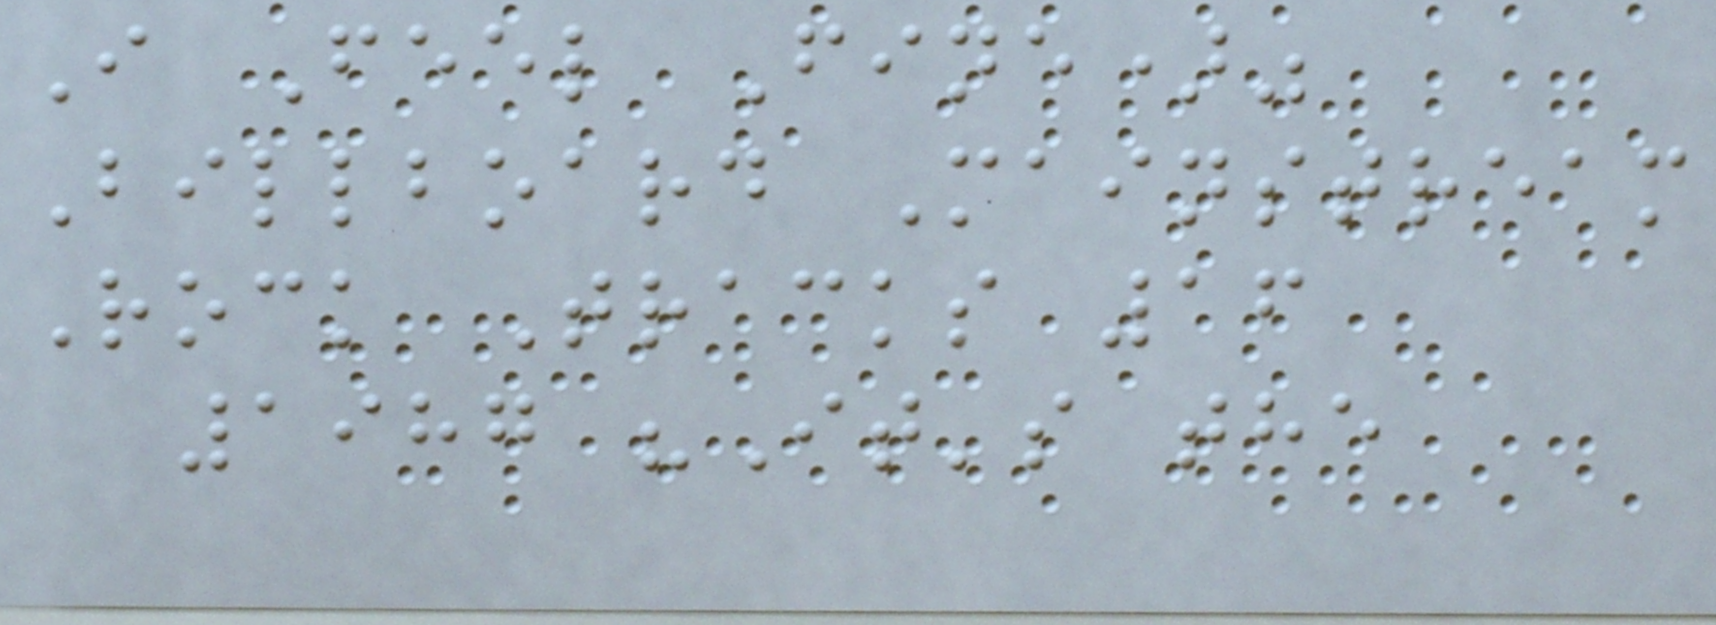I Feel Fine)"
Billboard Mainstream
Rock Tracks 16
1987 "It's the
